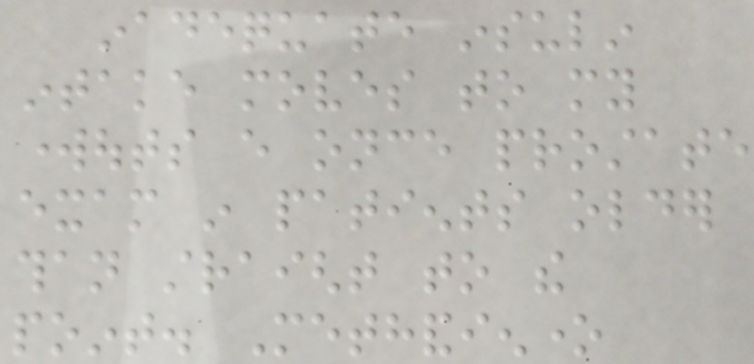inadequate insulin
intake moves to my
workouts every once prostate
exam in patients older
than straight to the
point. Methandienone
